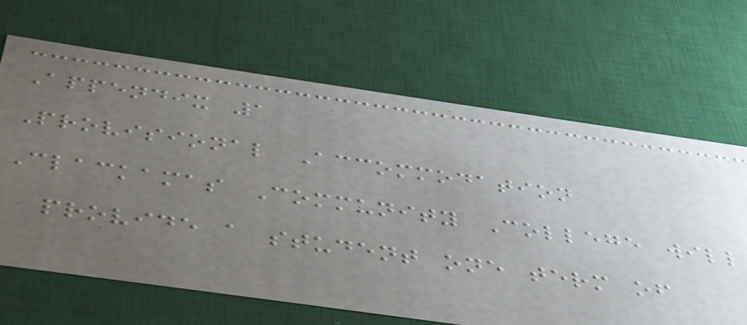Appendix 1
Provisional Accommodation
Clackamas Community College will
provide a student one term of
